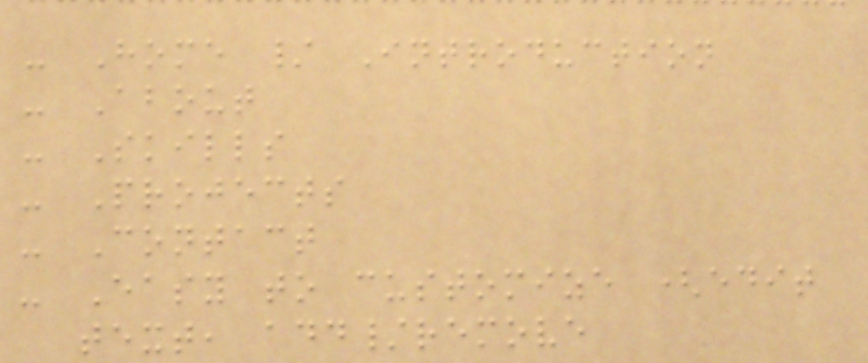- Home / Introduction
- About
- Skills
- Projects
- Contact
- Easy to customize (edit
text, add/remove
